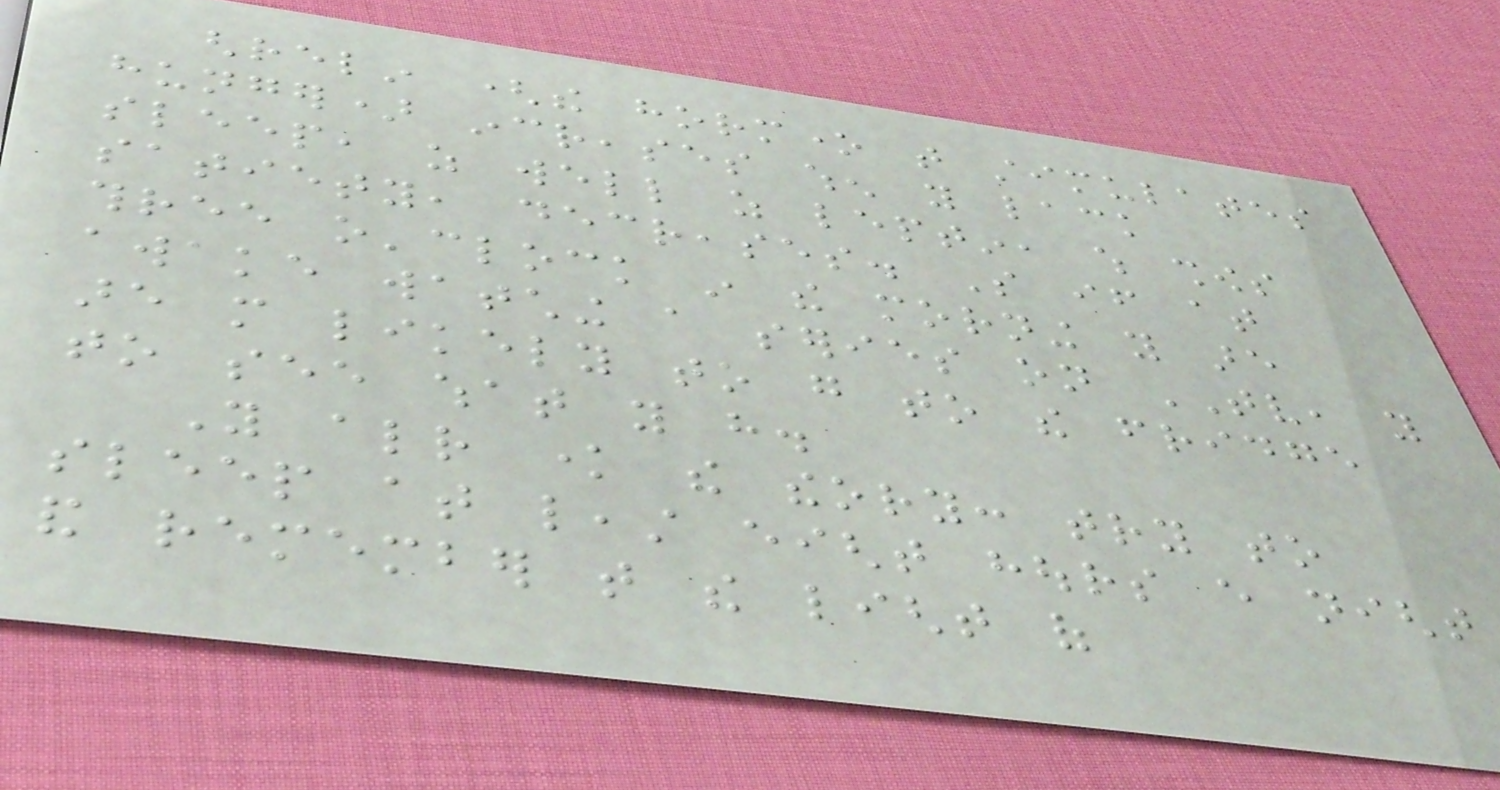ghrelin (the hormone that stimulates
hunger) increases when you lack
sleep, as well as leptin, which shows
satiety, decreases. So if at
three o'clock in the morning you are
awake watching a series on TV, you
are more likely to go to the fridge
to see what you have.
You already know the theory: try to
sleep at least eight hours every night
and remember that the light of
